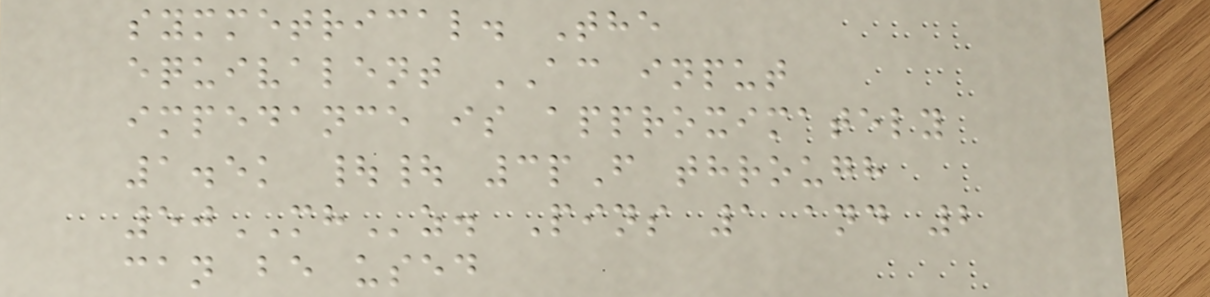symmetrical. The
equivalent AC input
impedance is approximately
1.5k || 3pF through
50MHz. Pins 1 and 2
can be used
